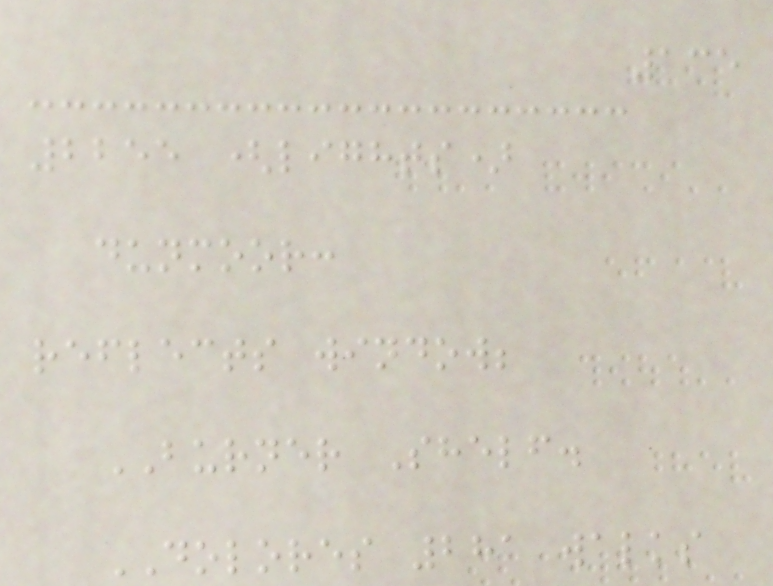135
2255 (lights)
dunmoor:
reflects window;
BURNER Shelf.
DOLORES 281 walks
